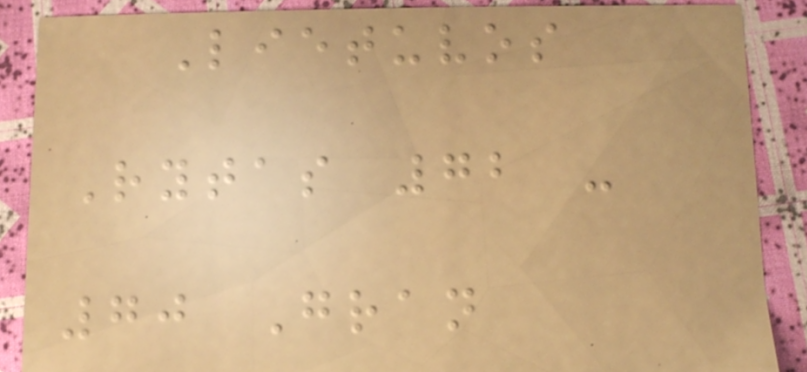Lietuvos
Rytas 72 -
70 Gran
